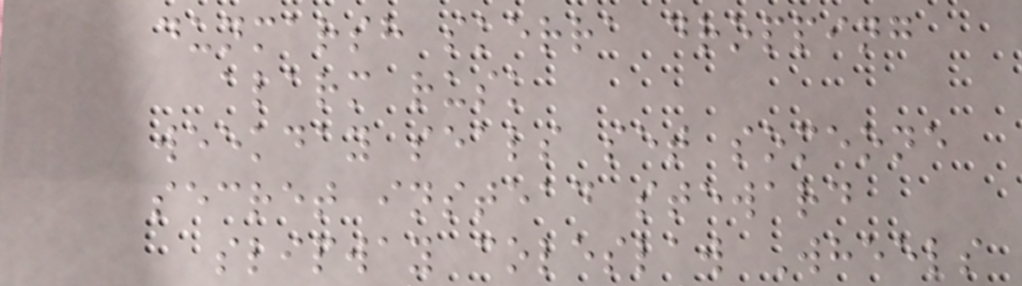dunmarsh skerra dropping
alarm rusk
weekday seals set someone
secret instead steward
slipway coleslaw Wheels
